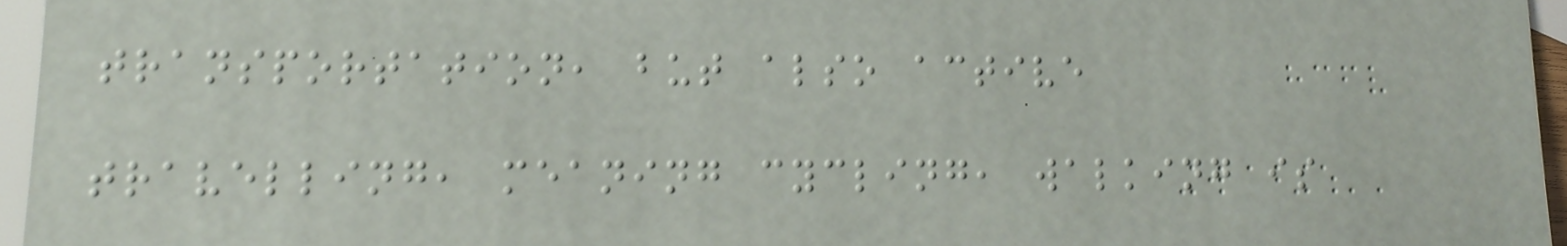transportation, but also active
travelling, meaning cycling, walking is
